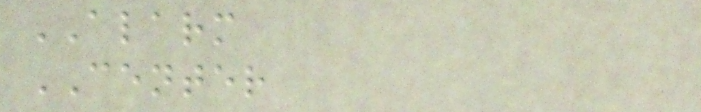ALARM
CENTER
